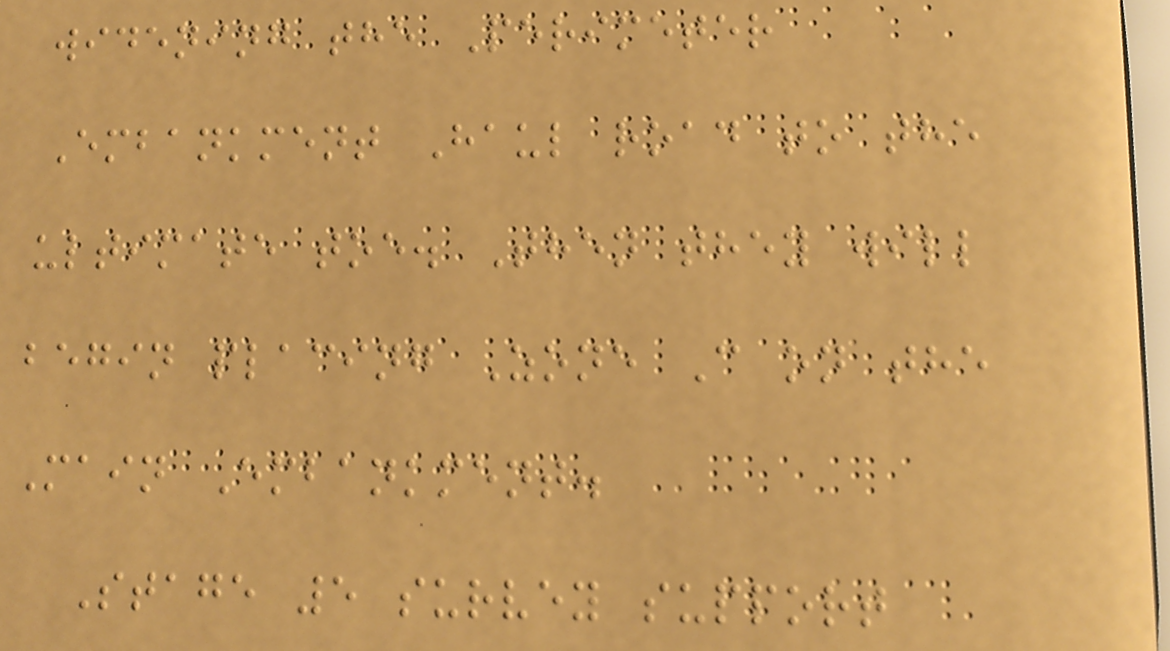widening the Perimeter
Embankment Haul road to the
ultimate toe. Then they will
begin placing Zone C on the
Main Embankment.
Stage 5 survey support
